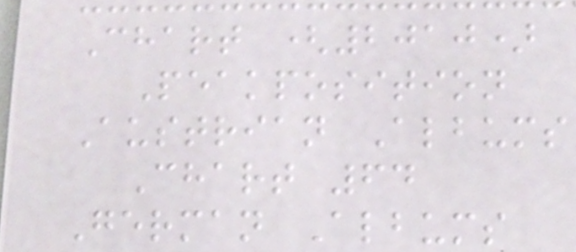Chart (2010)
Peakposition
Austrian Albums
Chart 64
German Albums
